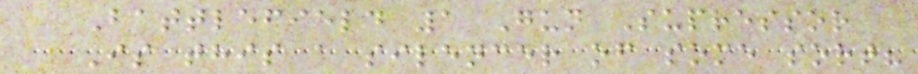Battlefield 1 Gun Supressor
Is this a silencer of some sort?
